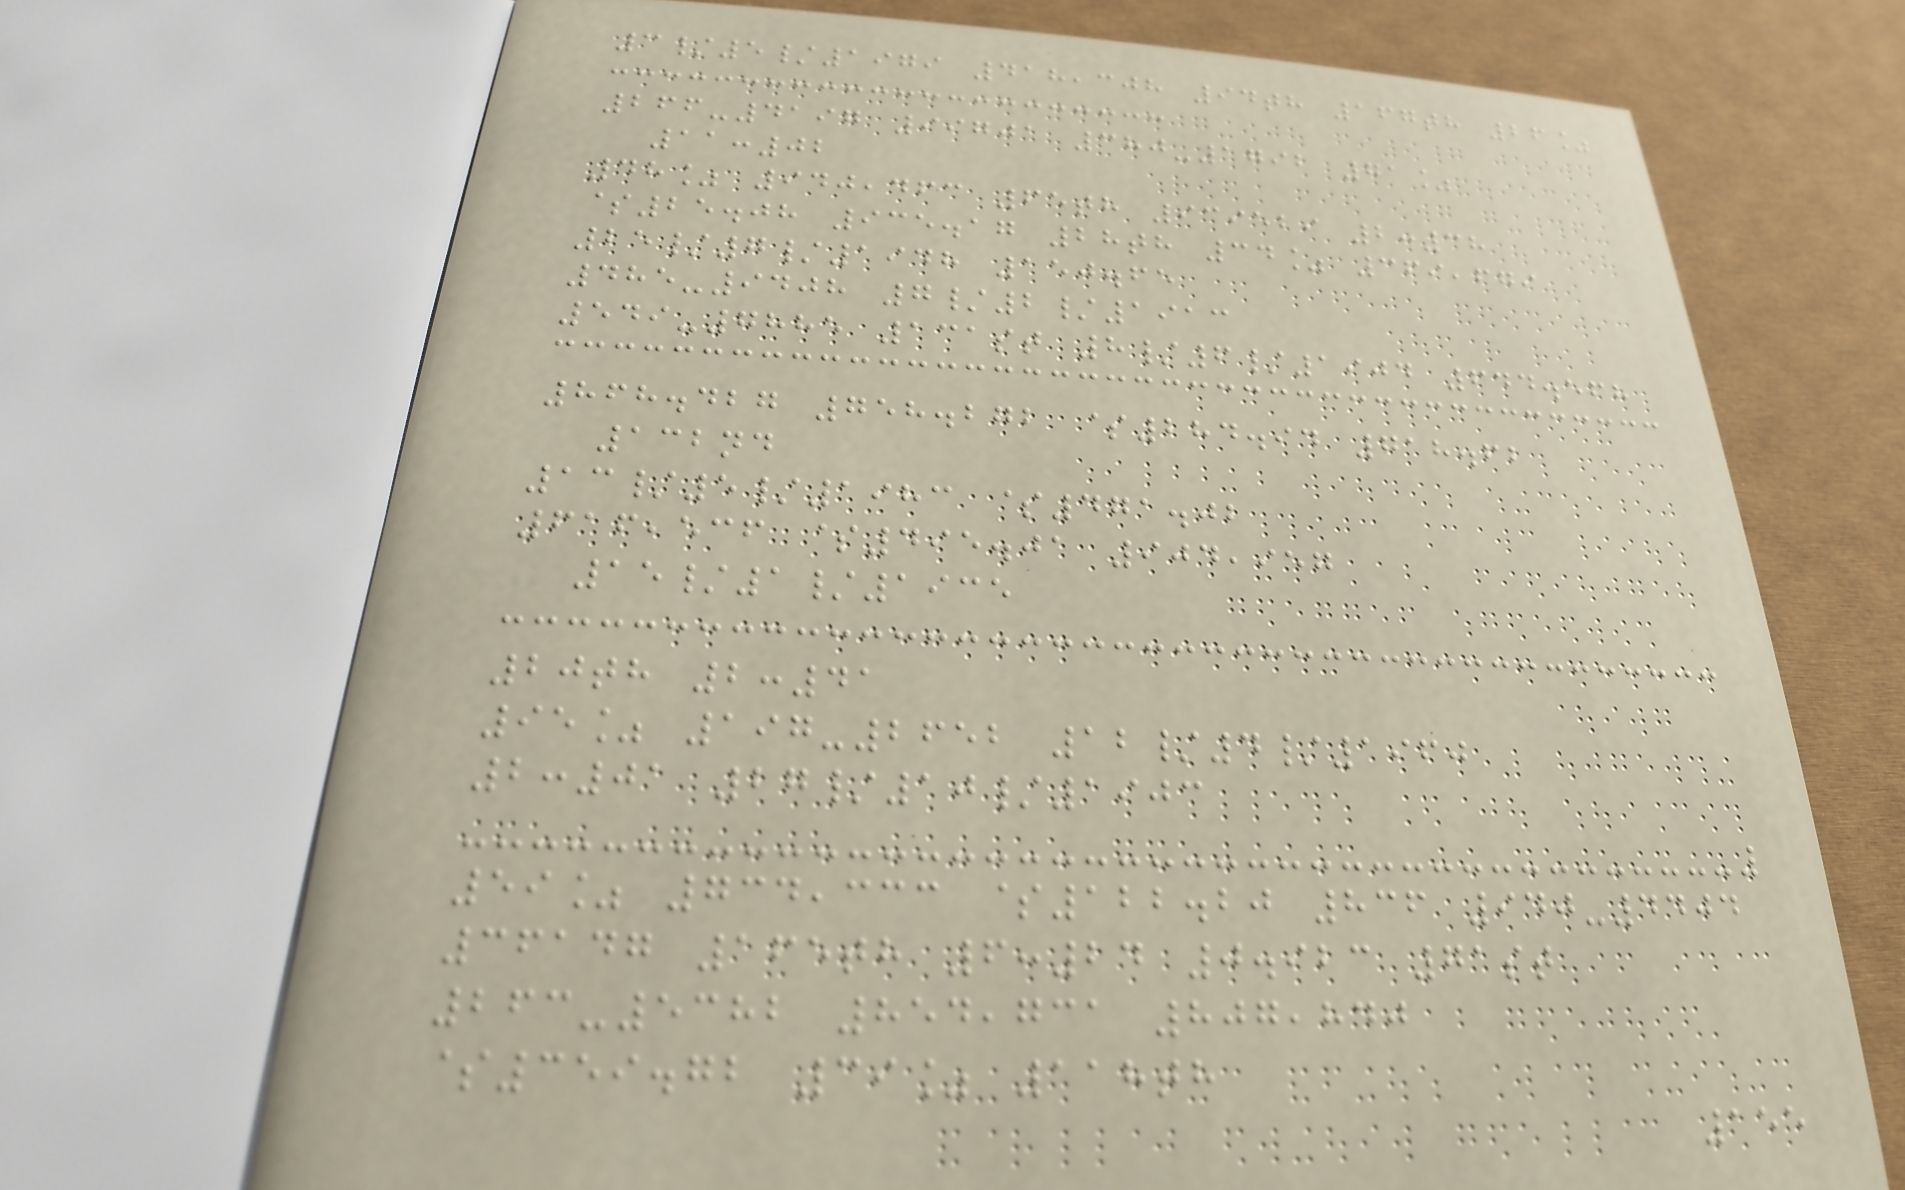3/5/1979 418,308 94th 167th 26%
266-4197 99701 380-1792 71%
11:02
48% 940,463 65th 939529 2:38
$25.08 935.17 28th 34% 369,679
25/7/1948 150.65
485-9408 7/2/1913
549-7885 131st 8/6/1904 644.568
868.427 758.272 $284.94 718.62
132nd
13/5/1983 $471.02
616,536 $495.01 904,957
15/1/1935
20th 2:41
95% 197-2652 12/4/1960
2:01 27/10/1903
59% 734,333 $122.20 836 940-4404
36147 165th 6:24 0.923 71st
263-5382 854,731 807,840
$359.72 39% 118th
155
